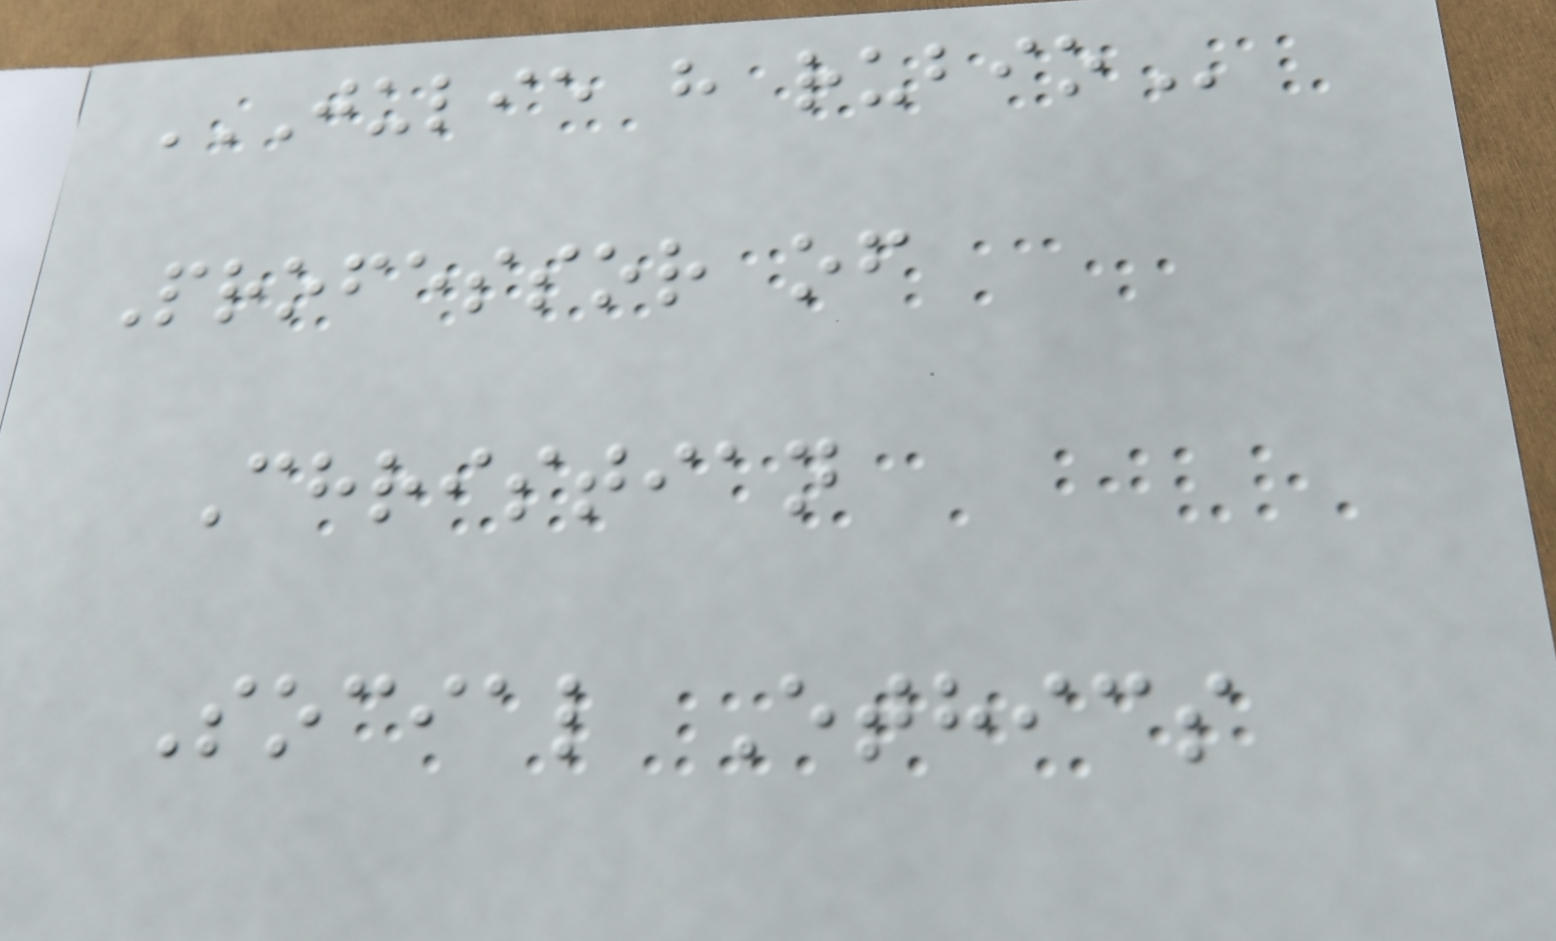JULIE H RUBIO
Professor of
Christian
Social Ethics
